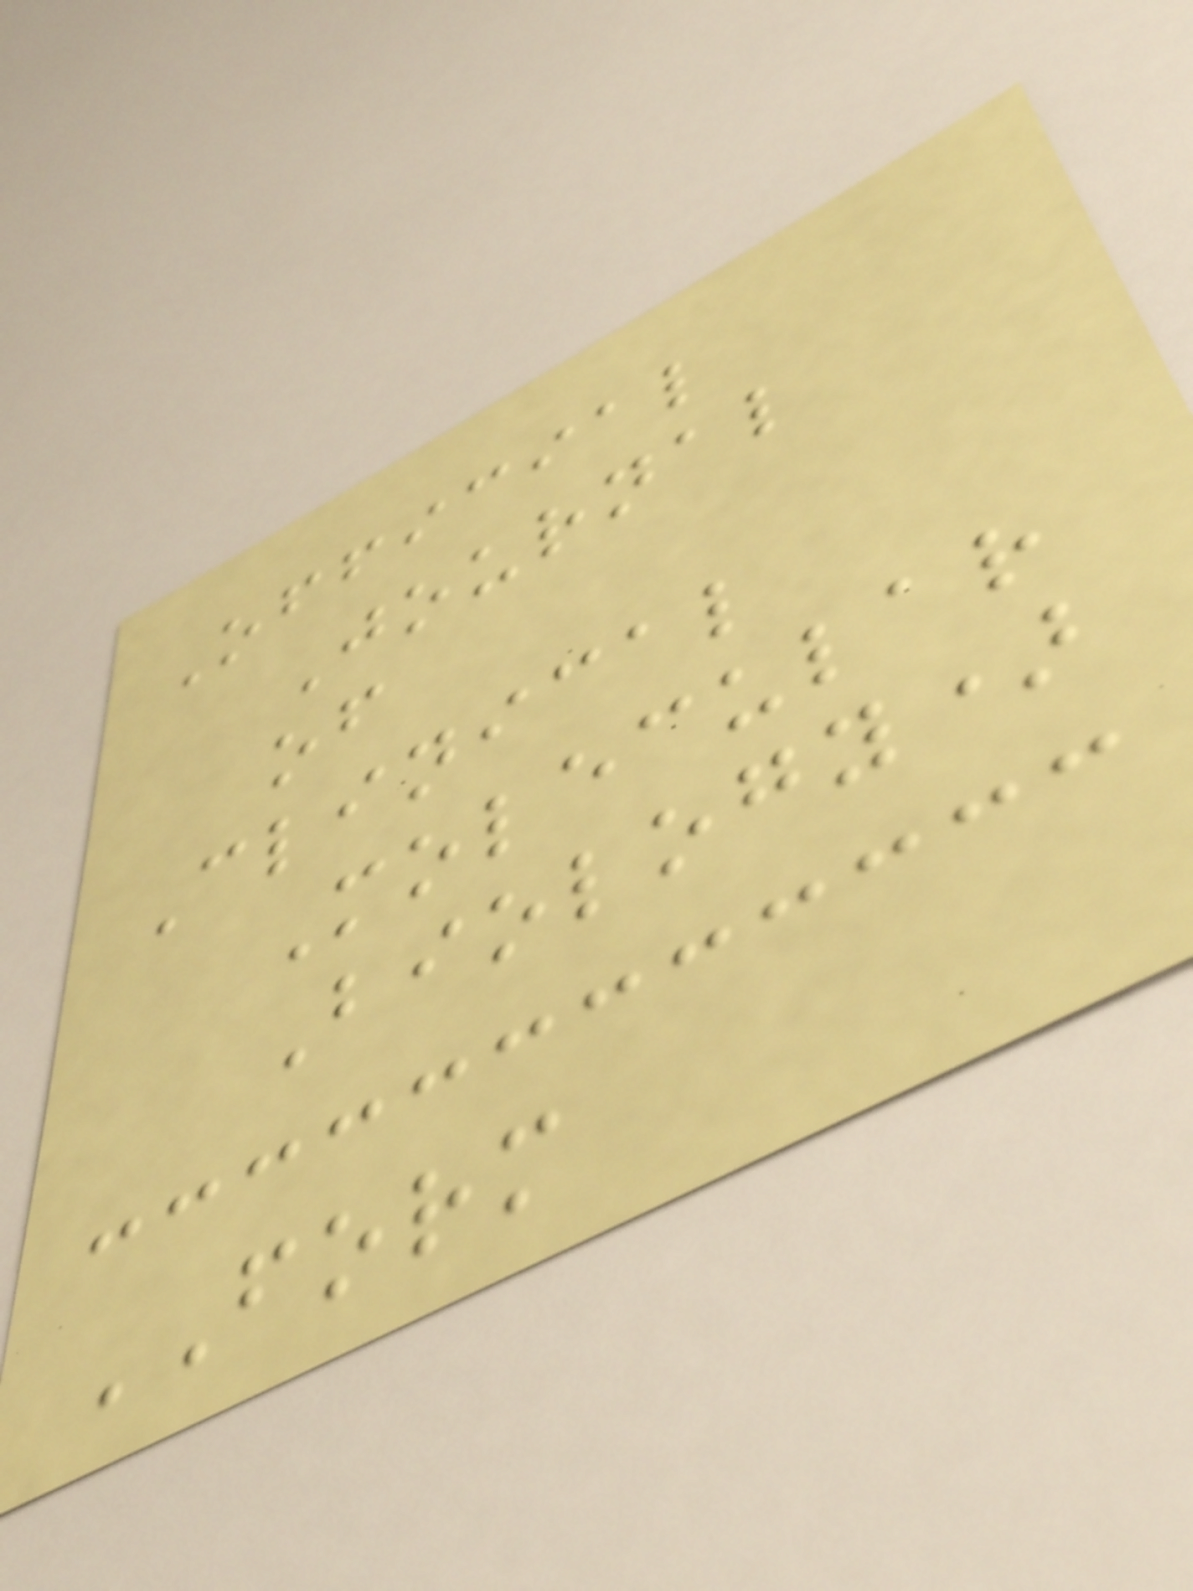Official
Journal
of
Clinical
Molecular
Biology)
FORM
